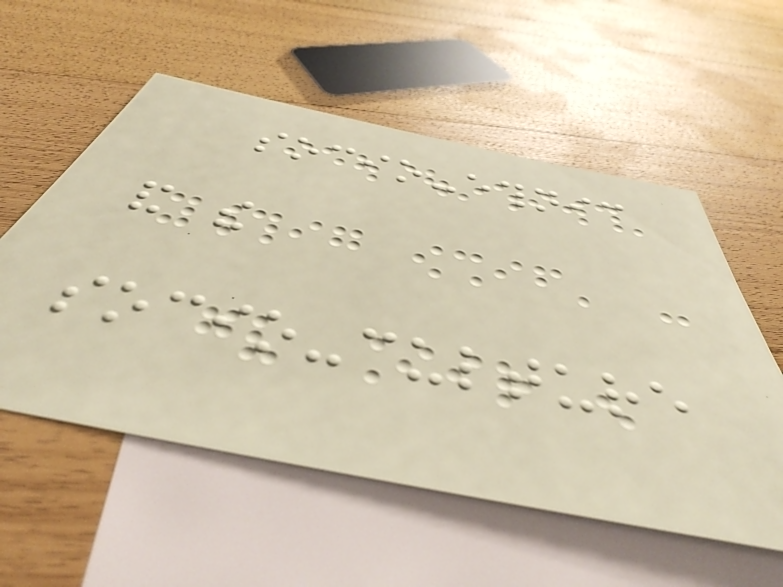socio-ethnic
and the
socio-culture
